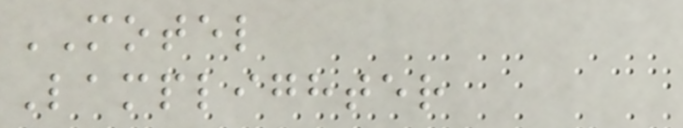MOTEL
Lamplighter
